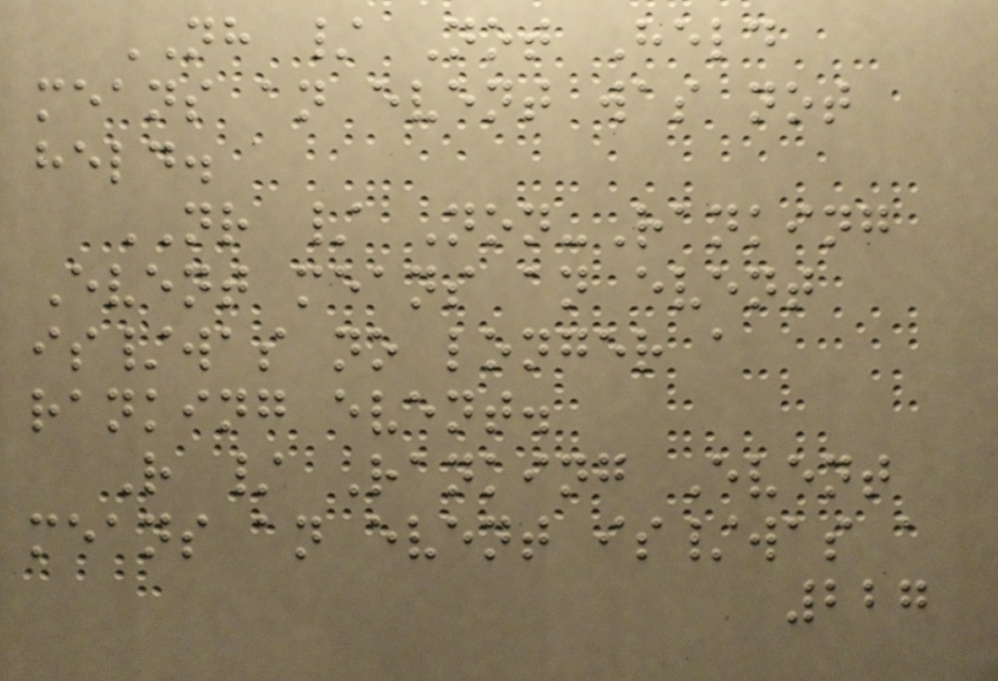NH / Not Held
means an event was not
held.
NR / Non-Ranking
Event means an event
is/was no longer a
ranking event.
R / Ranking Event
means an event is/was a
227
